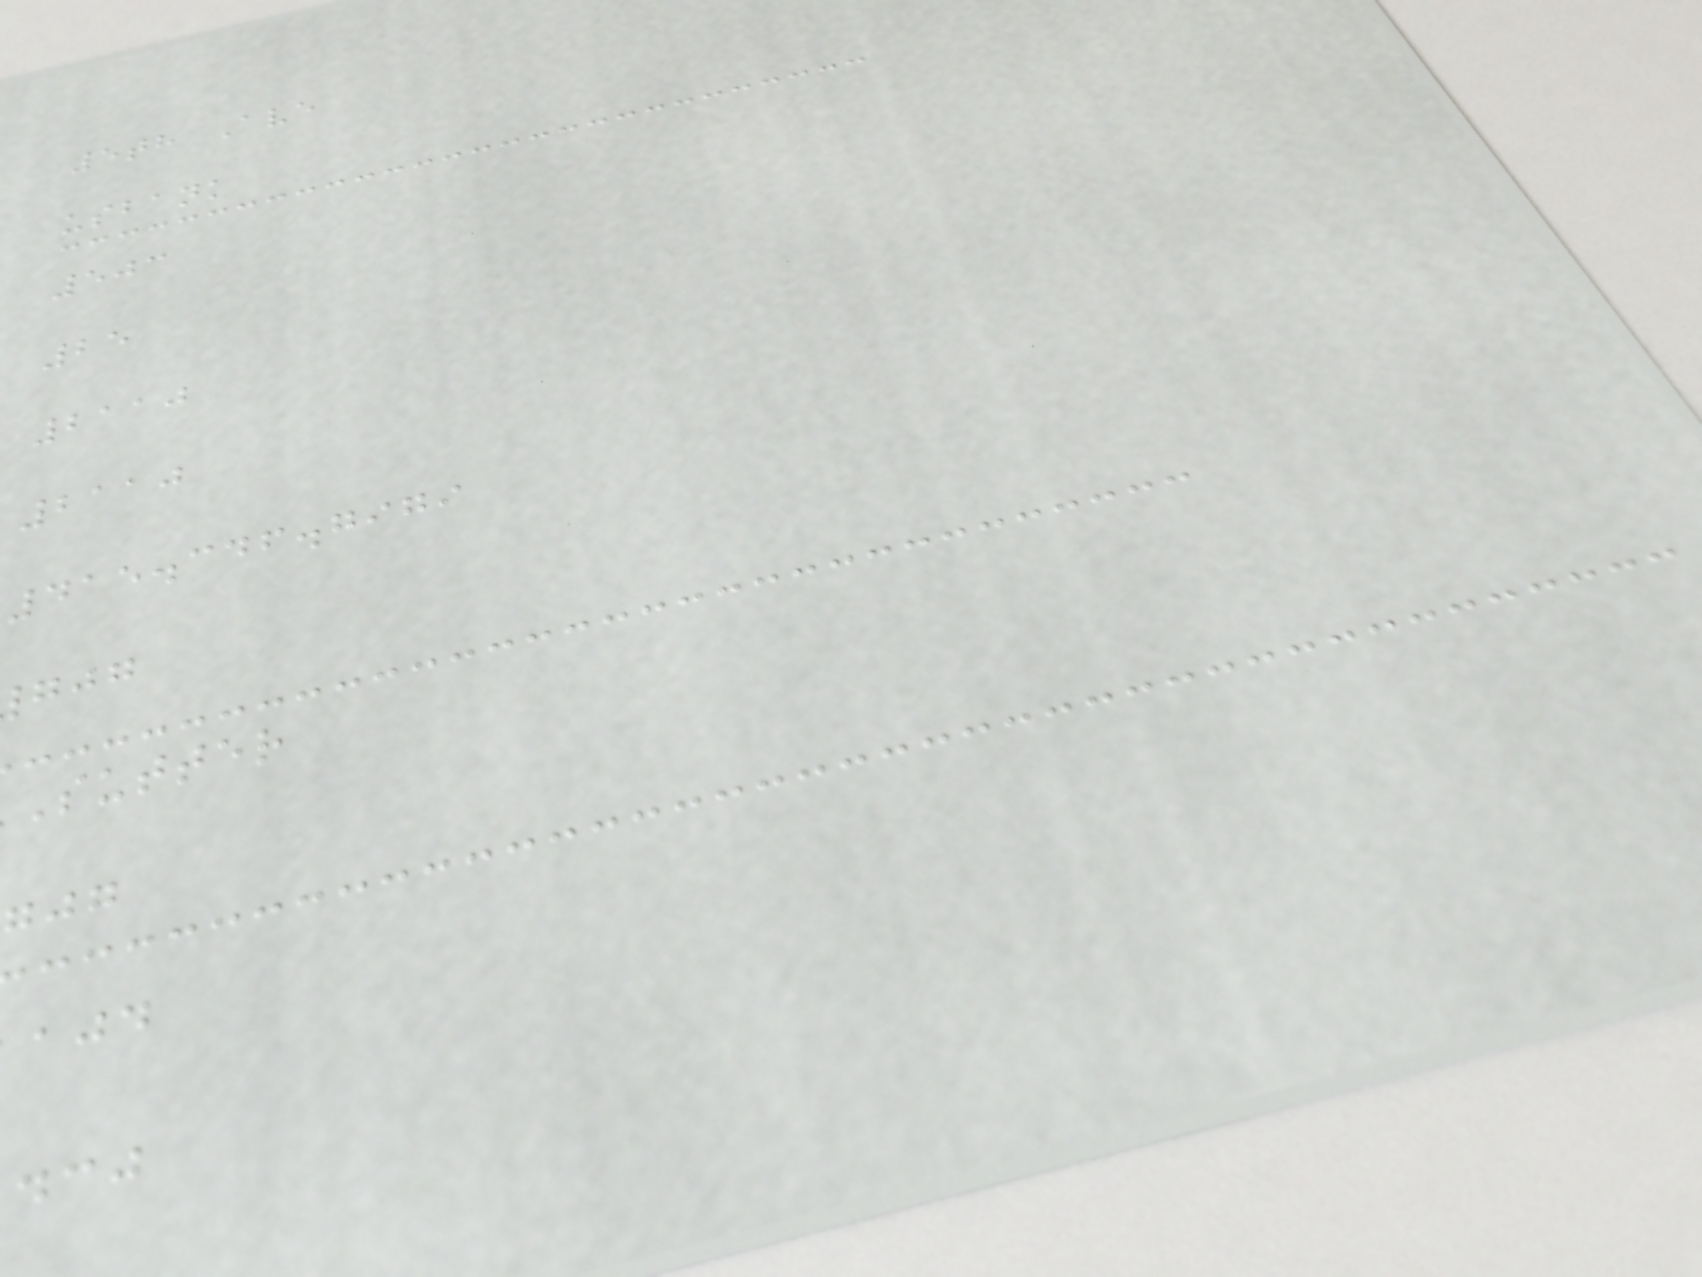5th Ave
usbank
503
25
2110
2110
415.346.7979
sutter
